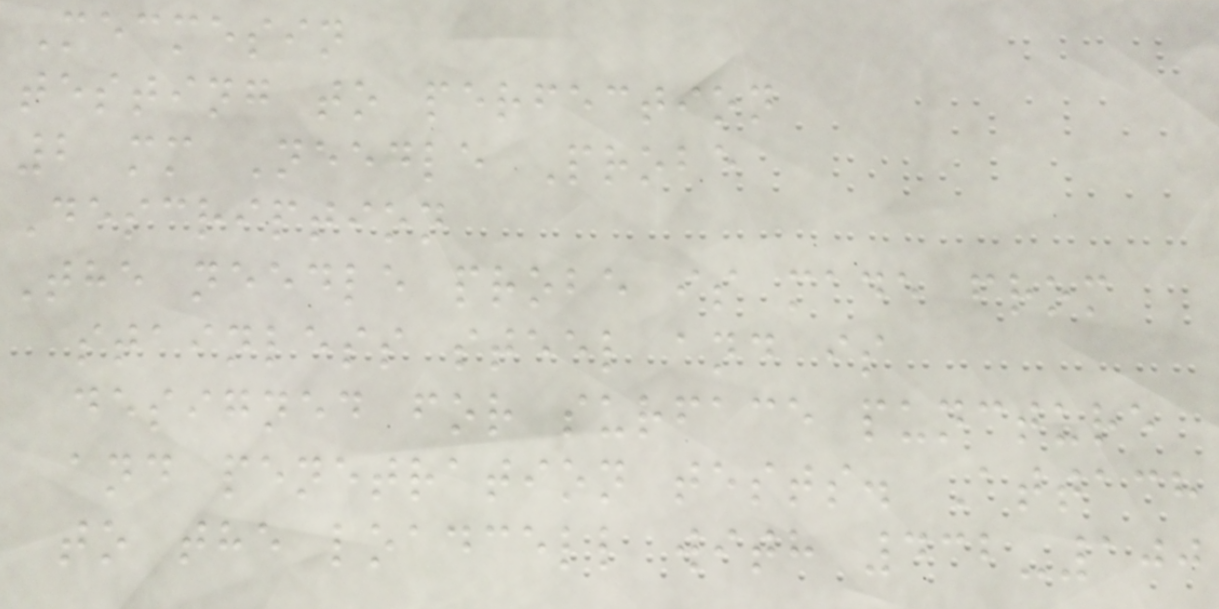Mecmesin
testing to perfection
2 mm Needle Probe
Description
The needle probe is made from
stainless steel and is
designed for surface puncture
and penetration tests. Attach
to the loadcell with 432-100
